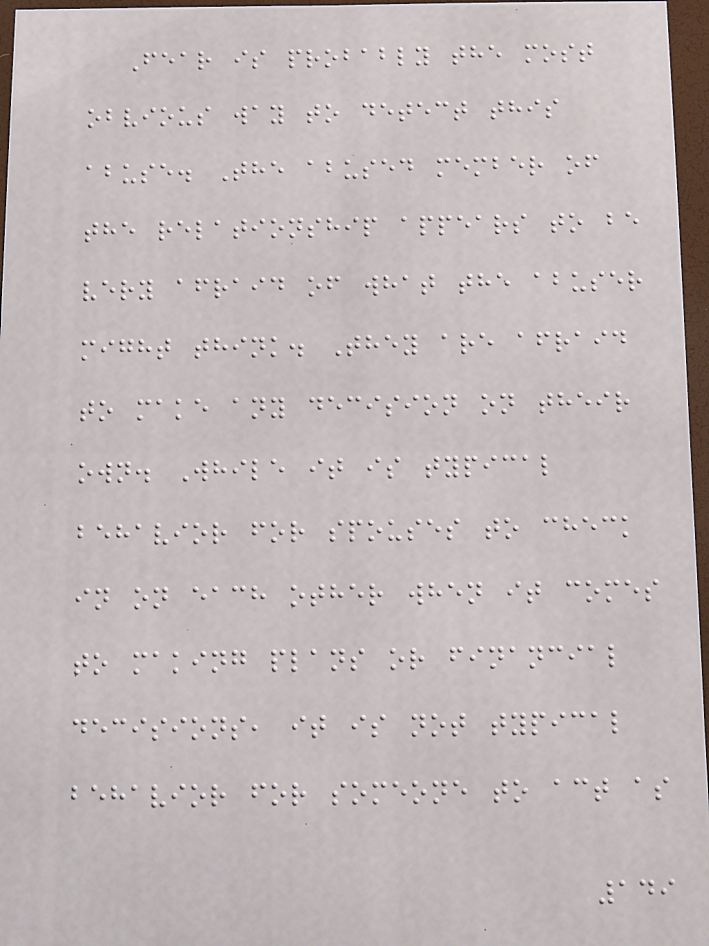Fear is probably the most
obvious way to detect this
abuse. The abused member of
the relationship appears to be
very afraid of what the abuser
might think. They are afraid
to make any decision on their
own. While it is typical
behavior for spouses to check
in on each other when it comes
to making plans or financial
decisions, it is not typical
behavior for someone to act as
149
